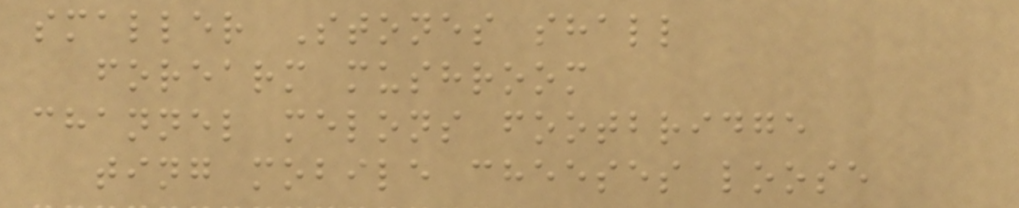smaller Stones shall
forearm mushroom
channel melons footbridge
ting mobile cheeses loose
